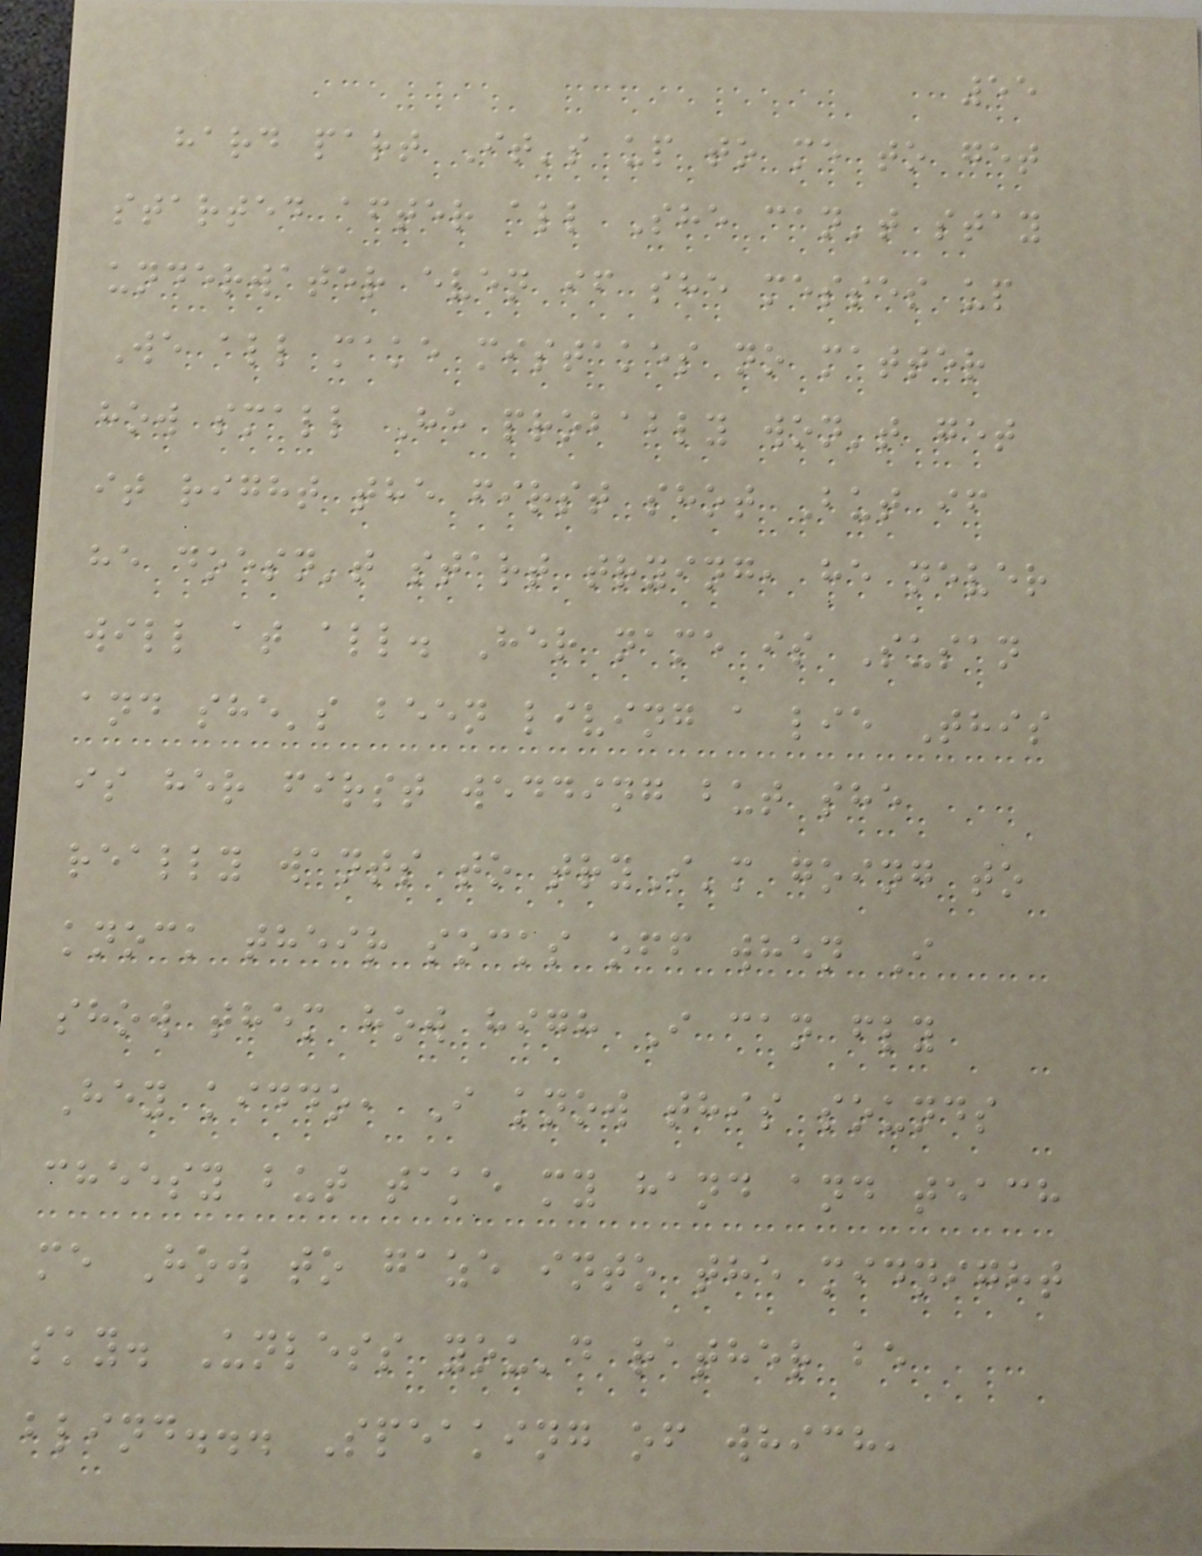55
hard part It's up to me to get
started after all She can't stay
underwater even if she messes up
We all make mistakes no matter
how small He probably won't get
it right the first shot But if
he doesn't start trying, he never
will at all. Her name is Susan
and she's been living a lie This
is her first wedding but she
really wants to tryI'm going to
knock their socks off when I
show them how high I can fly
Hey kiddo, I know this sounds
cheesy but take my hand and teach
me How to gaze into the midnight
sky. Unless you'd rather be
blind... Speaking of which,
